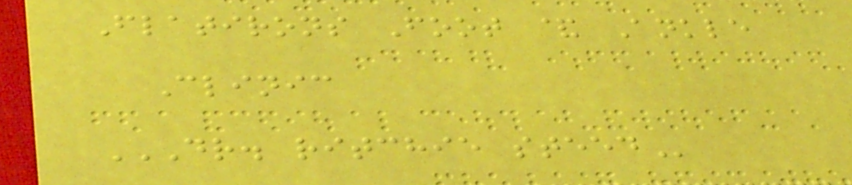Flatirons Foot & Ankle
Clinic
DR. RITCHIE STEED
